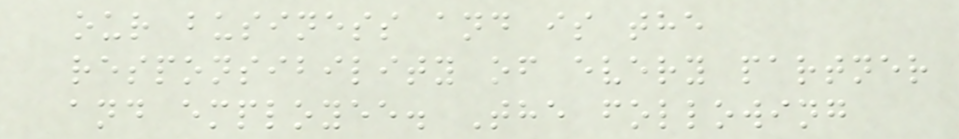our business and is the
responsibility of every partner
and employee. The following
